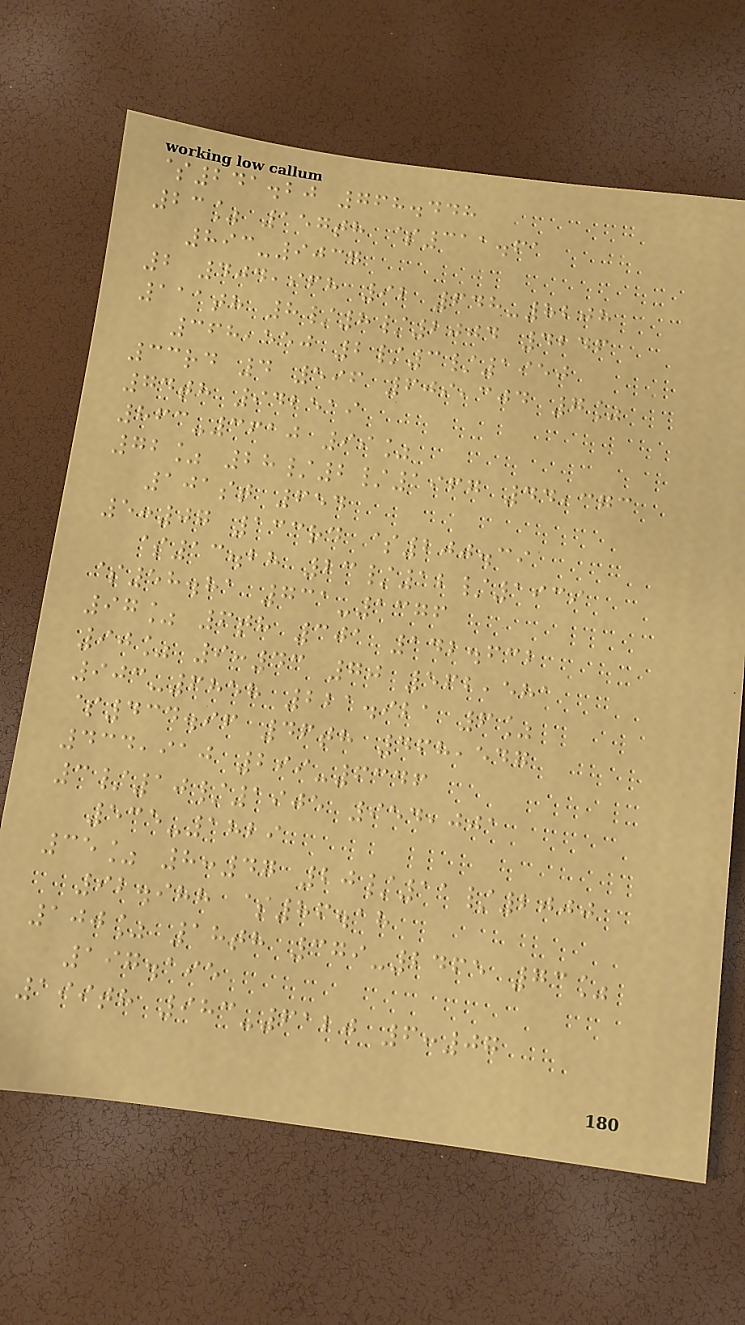$241.20 768.448
23% 157th $311.61
893-9037
2 404,968 92 648-8208
111th 8/8/2004 4246
368,550 2/3/1950
33rd 4 596 609,304 7%
74th 942519
863-3610 99%
72% 28/2/1967 44,373
101st 654
5:07 133rd $200.39
$13.28 23/12/1939
$58.81 731-1376
97% 6th 301 142.632
90% 9:43 70 562,581
903-6858 221.921 6%
$434.96 46th 468,547
434,910 299-6346
3/10/1905 954,001
535-1829
35% 8:47 20/11/2000
92.988 $86.18
100% 18th 379-2465 73%
197.195
199th 983-6120 6:07
